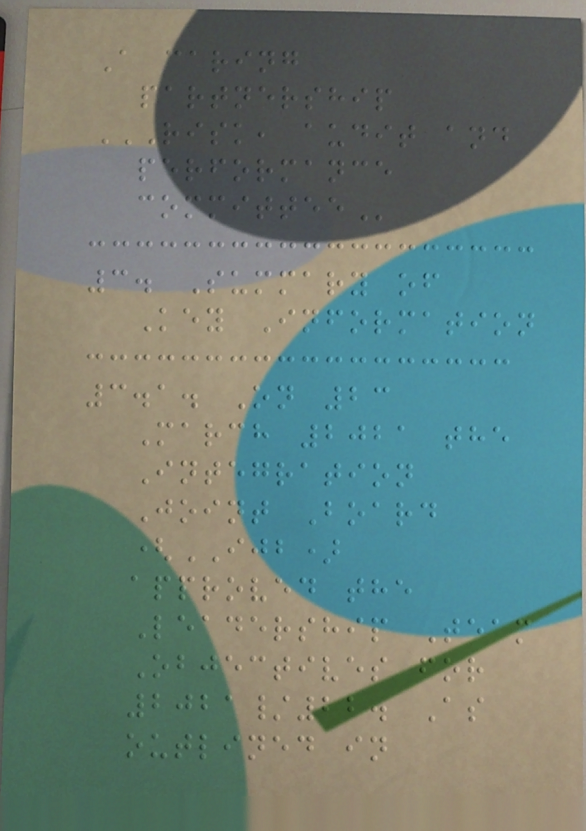A caring
partnership
RISK, AUDIT AND
PERFORMANCE
COMMITTEE
3. Summary of
Key Information
3.1. On 23
March 2021 the
Integration
Joint Board
(IJB)
approved the
Leadership Team
Objectives for
2021/22. As
outlined in
